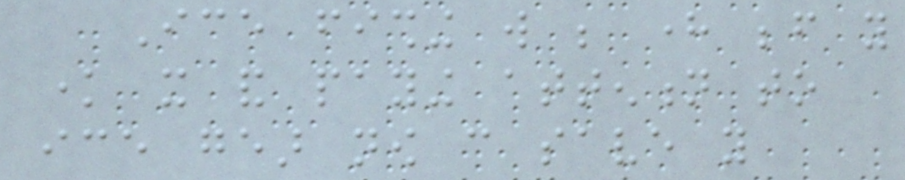Ice fishing will be here before you
know it and paying attention to
ice gear now can save you
